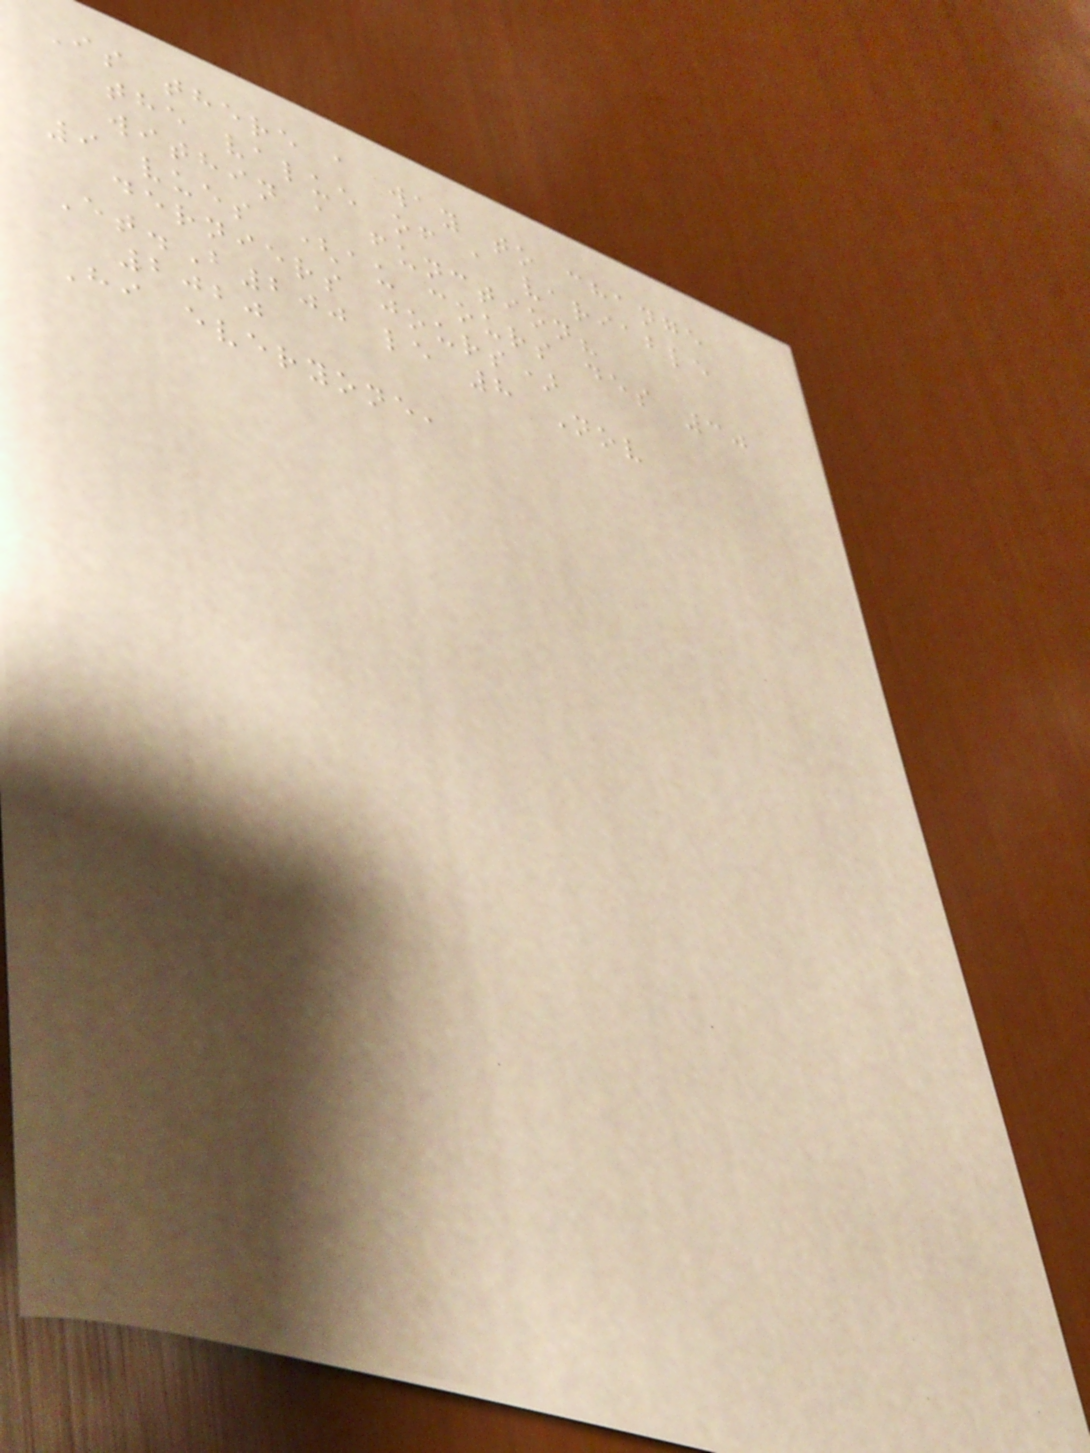Is there a way to change
the value of a variable
within a function?
9 vues (au cours des 30
derniers jours)
Et.B200 le 8 Nov
2020
Hi everyone,
